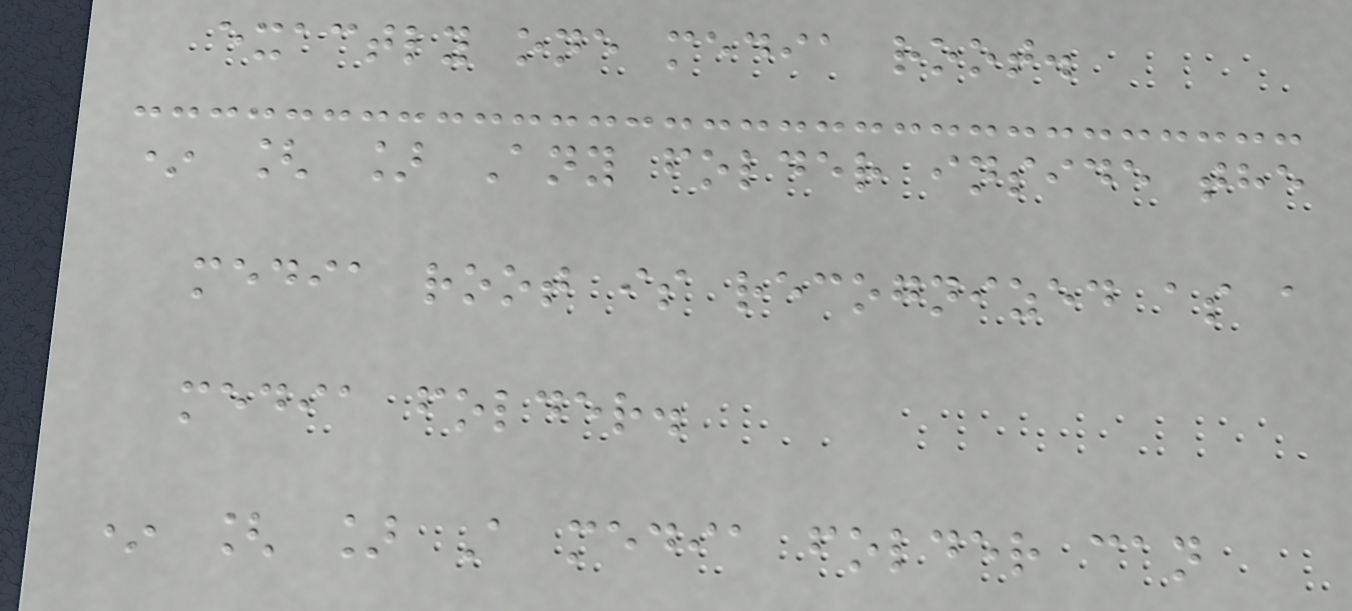exactly one media root.
* [ ] Any folder inside the
media root is recognized as a
media folder.
* [ ] A media folder can
